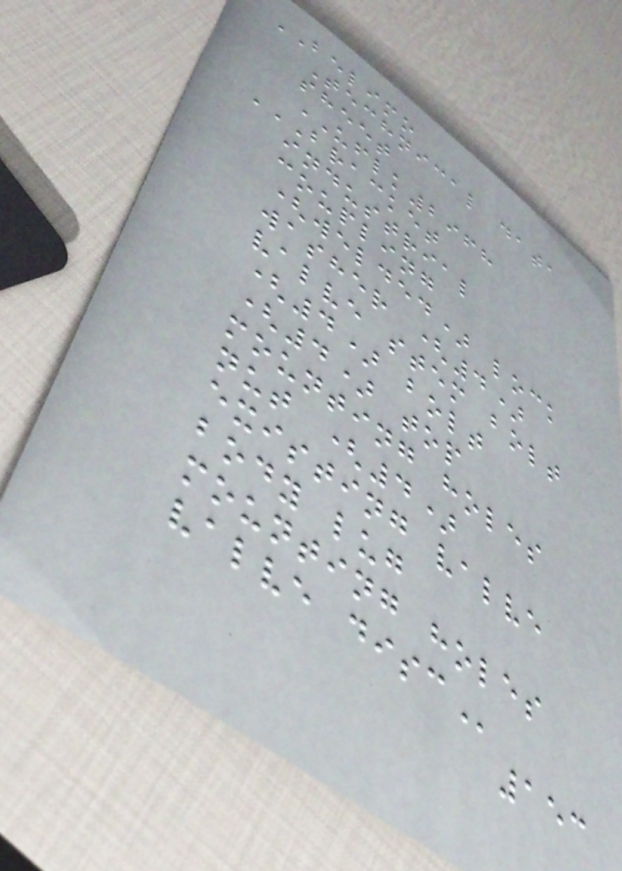BELIMO
Technical data
sheet
UFLK2968
BRACKET
INDUSTRIAL
COUPLING
(WELDED) LOCK
WASHER (4)
VALVE STEM BOLT
(4) BOLT
(4) TOP
MOUNTING HOLES
NUT (4)
EXISTING VALVE
BODY LUG
MOUNTING HOLES
VALVE DISC
153
